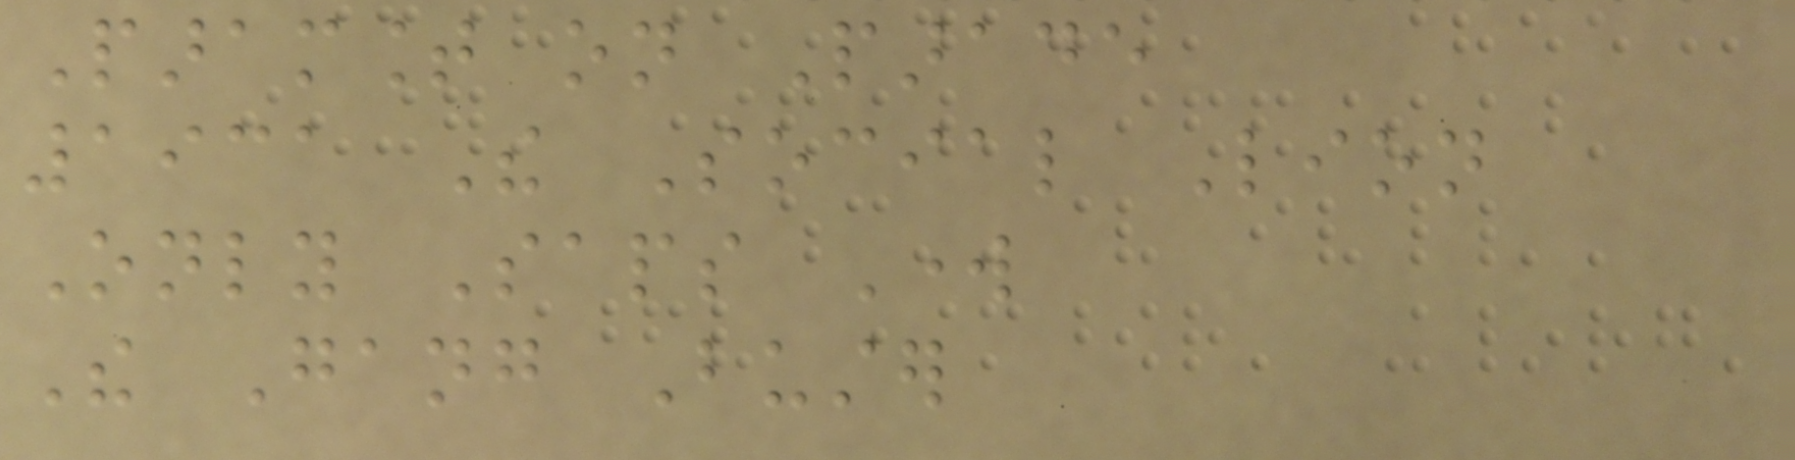Paramount on Parade
1931 The Social Lion
Only Saps Work
The Gang Buster
